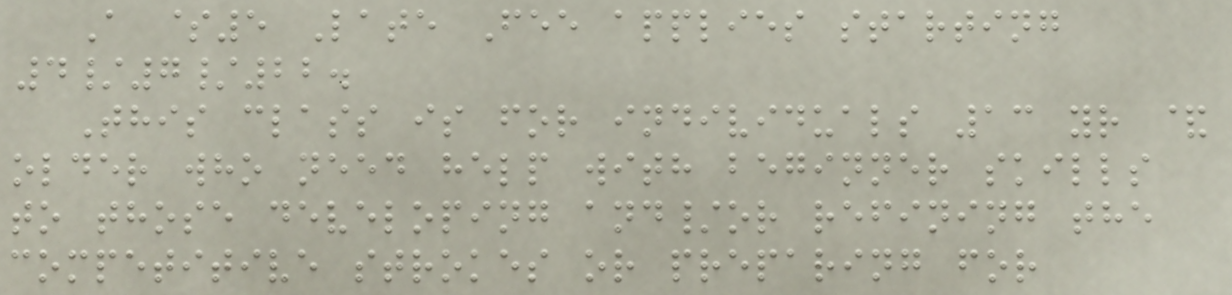A $5 Late Fee applies starting
4/7/22.
This class is for individuals 13 yr &
older who need help with beginner skills
to those developing and/or refining the
competitive strokes or preparing for
